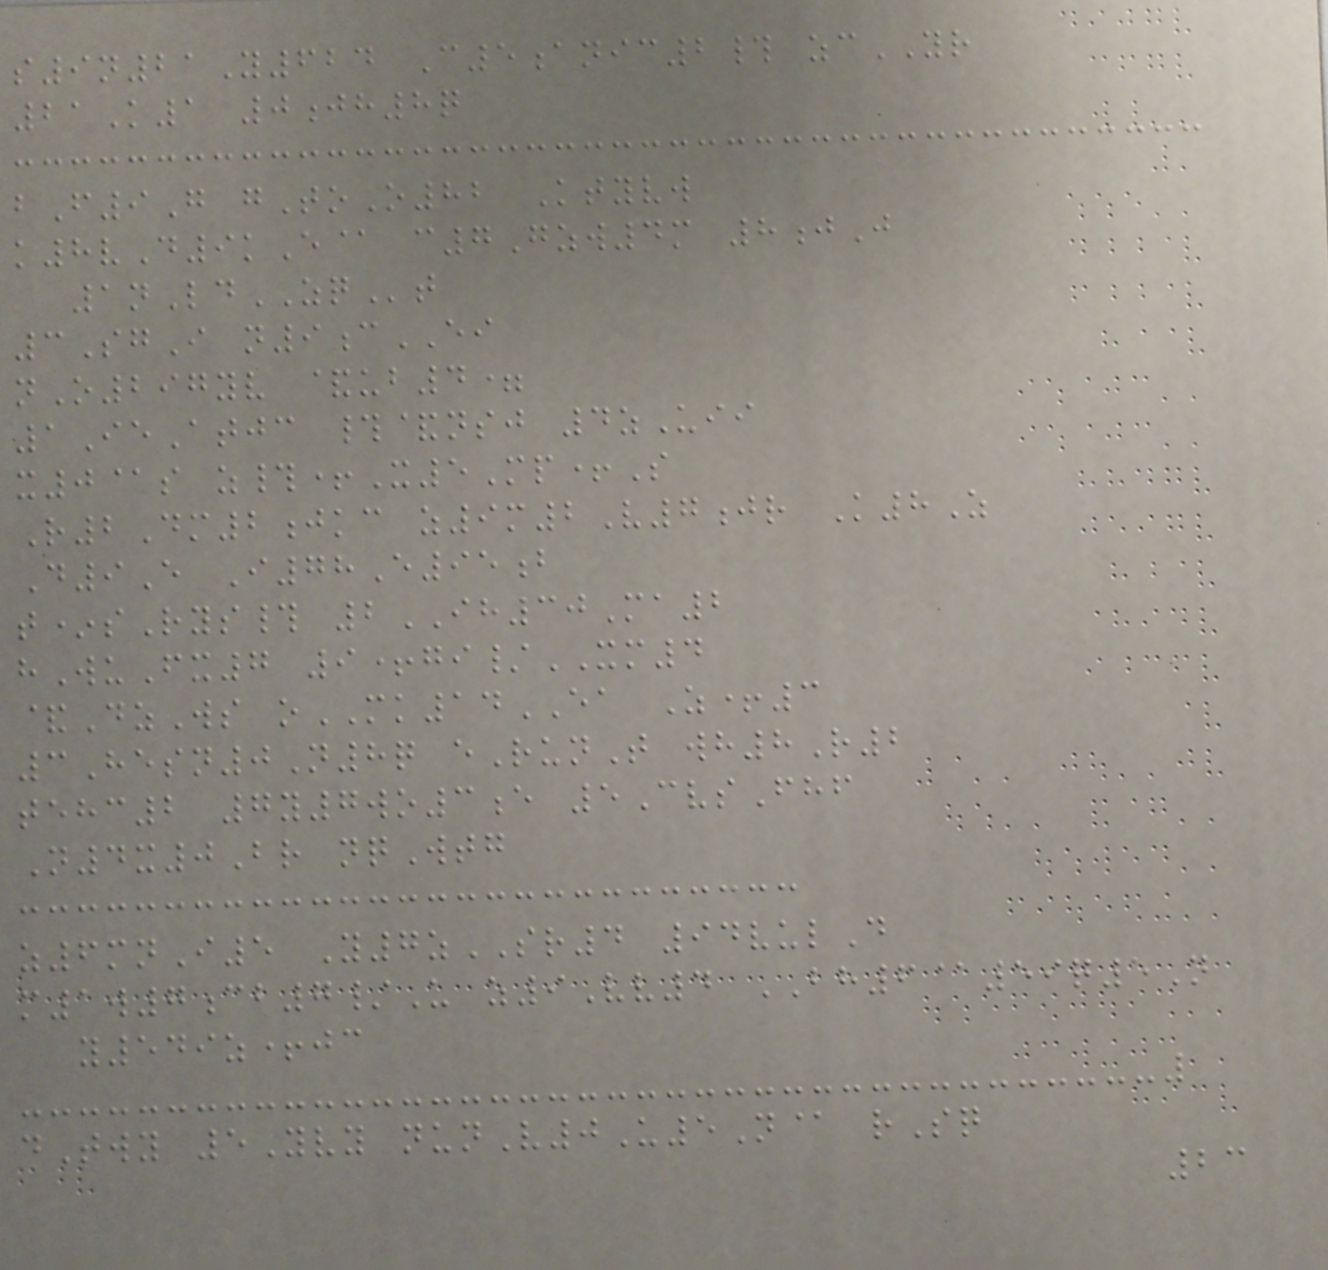s9n21Y624 C5anic2# zcYR
21K1 0jh8q
bF9G gToO82 Ktyvw
k8vD9kE@ c7Gzw4m 8jJ
1nLdZQt
3SgI n9cEI
nO297yv &ub4=
1IeAtjc #&nsj 4zUii
x0@s z#+X5Mp+S
R2Dm2jkc z9m2V7jr K8Z
D9E I78E95b
t*sRys# 2IH30Ma2
hWuFx7 9+gi/XM4
&DzWs oMK14EA Z+3
3Hesn0N8q eRunT wh8R2
tehc2 7y7wo3e 5CvsFhf
N4x0Br nqWtg
z6mnI5 Y7zSR4 94vulD
m1w7cb7/U z9Vv4 BH6@59q5N
y549z+jc
dTwy 5Yvy nunV0U5N@ rSq
23
